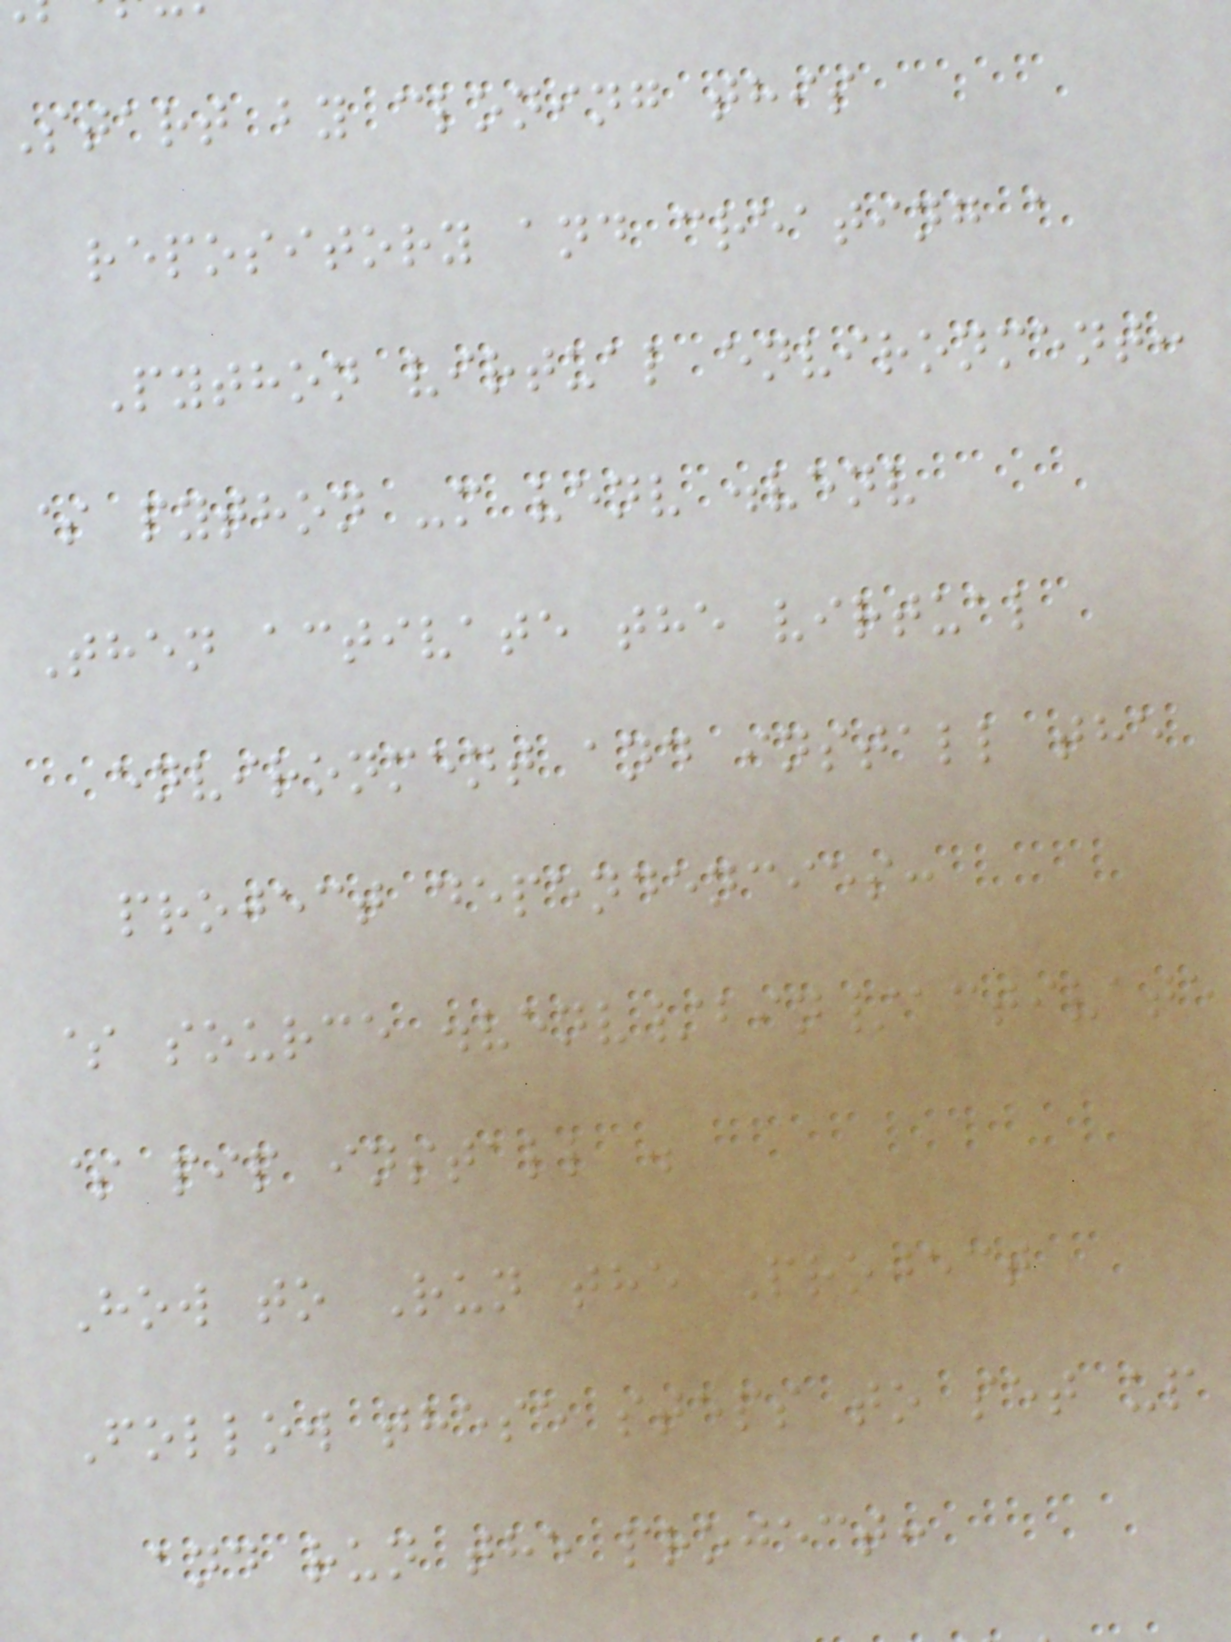Start by cloning this
repository and creating a
Python virtual environment:
$ python -m venv .venv
Then activate the virtual
environment and install the
project dependencies:
$ source .venv/bin/activate
$ pip install .
How to Run the Project
Follow these steps to set up
and run the project:
